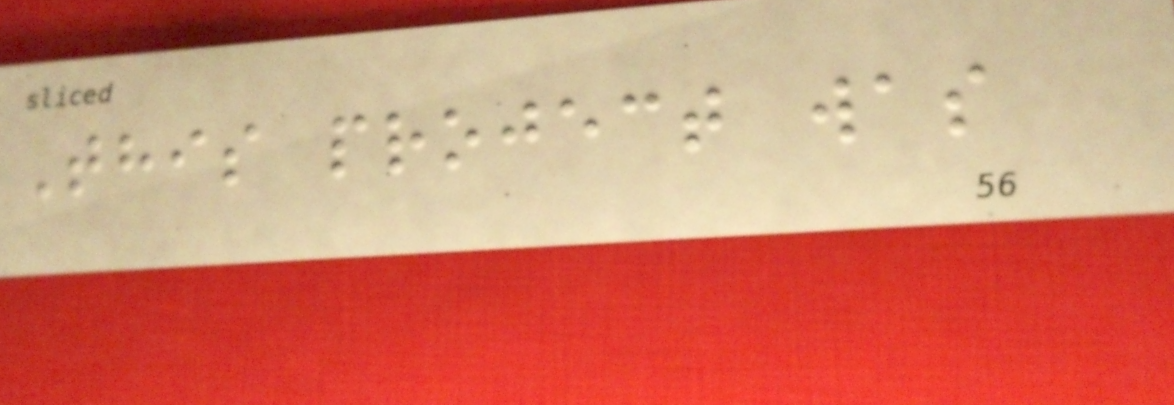This project was
